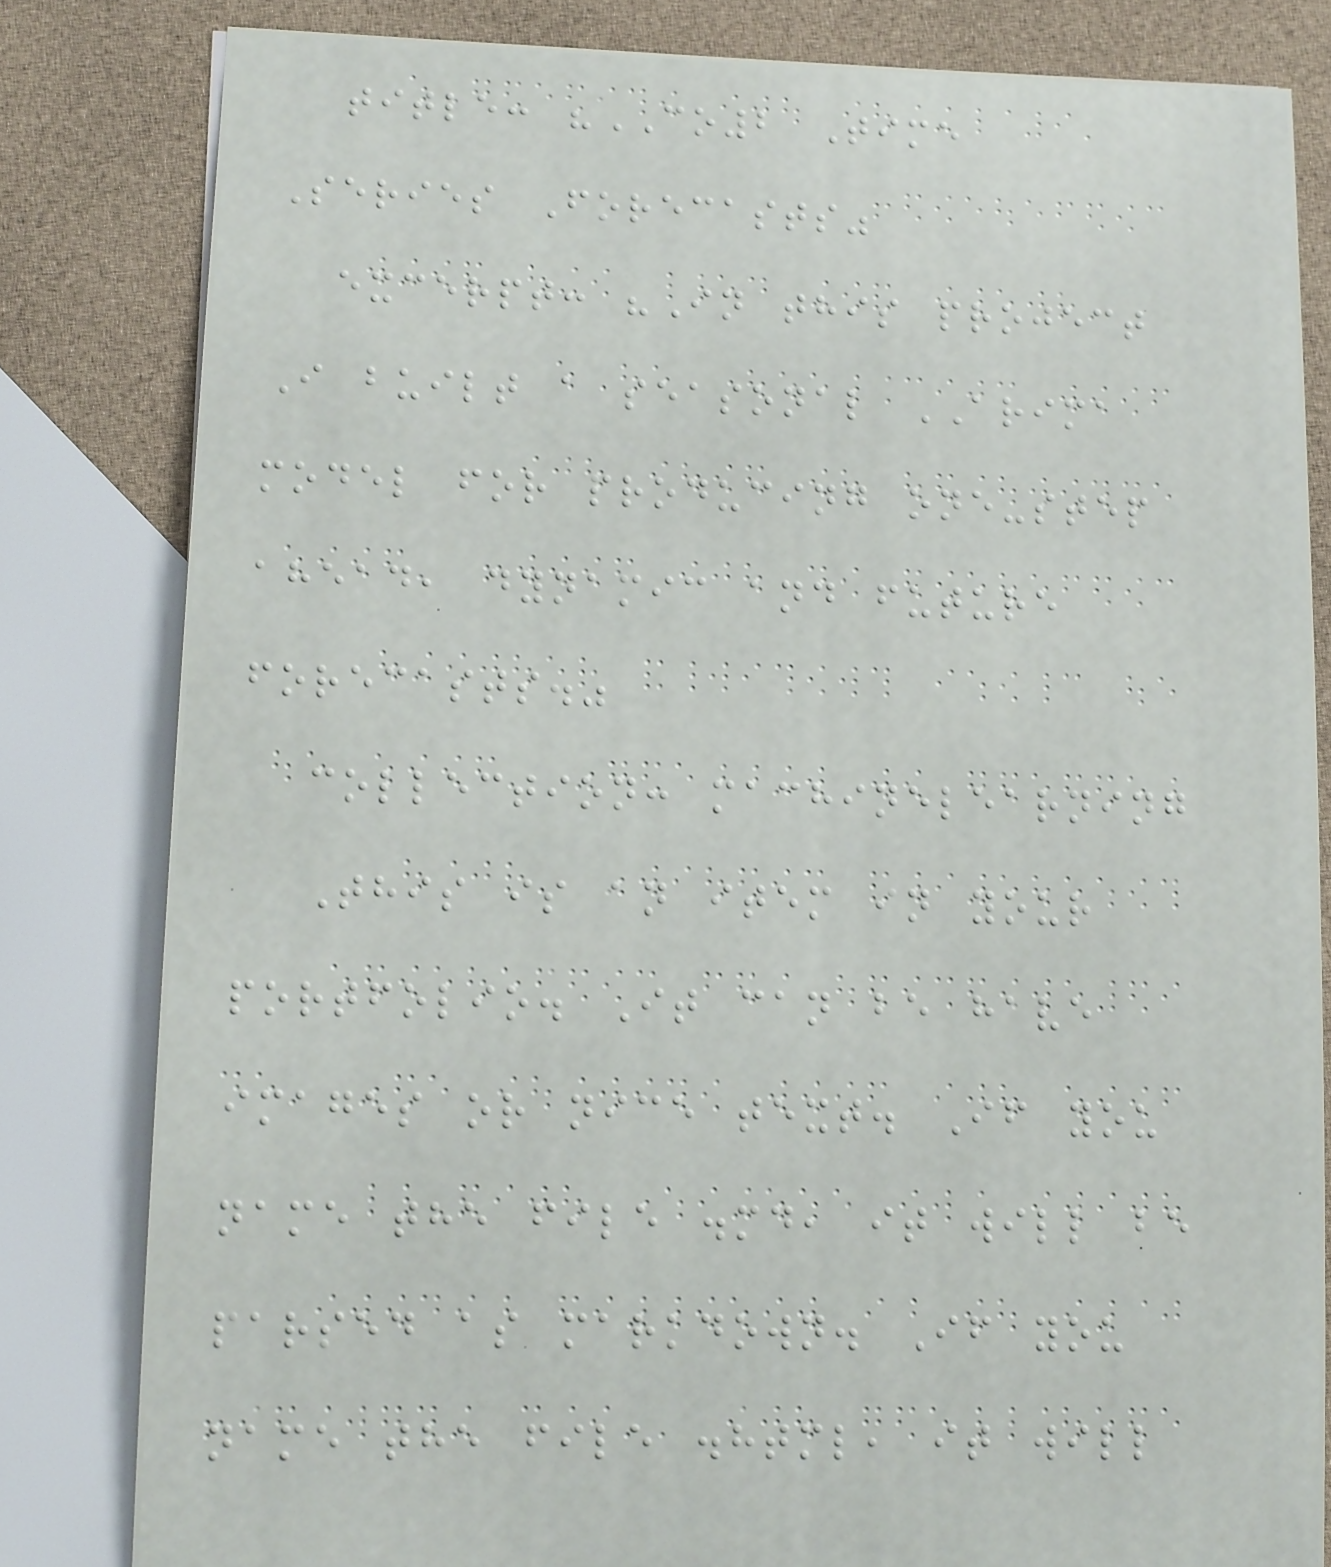title: "CO2 Time
Series Forecasts"
excerpt: "In this project
I built a seasonal ARIMA
model for producing one-step
ahead, dynamic and future
forecasts."
collection: machinelearning
This is an item in your
portfolio. It can be have
images or nice text. If you
name the file .md, it will be
parsed as markdown. If you
name the file .html, it will
